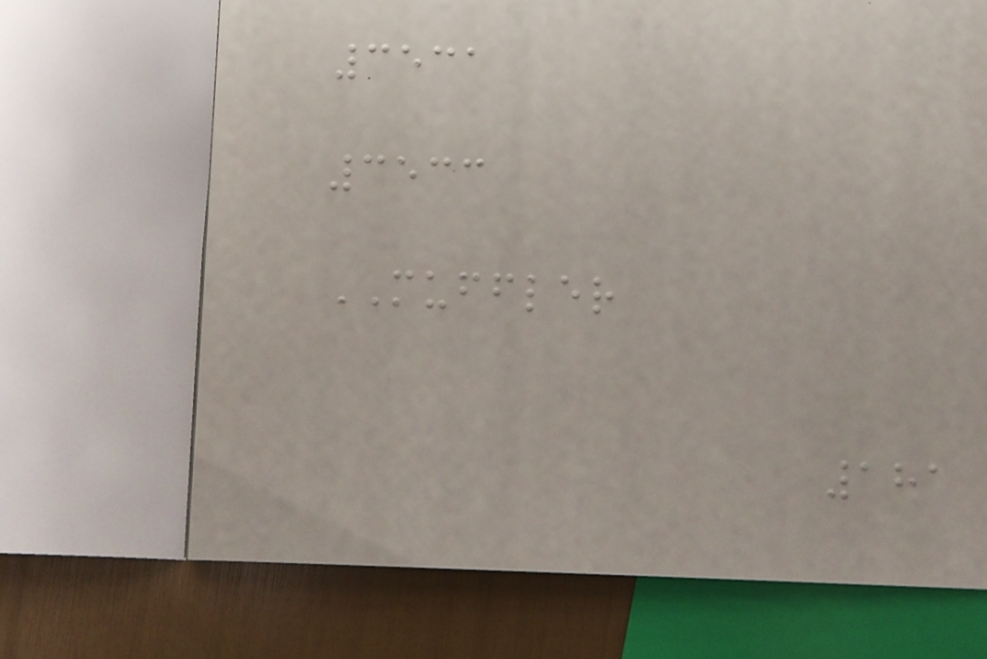3531
3533
MUFFLER
181
